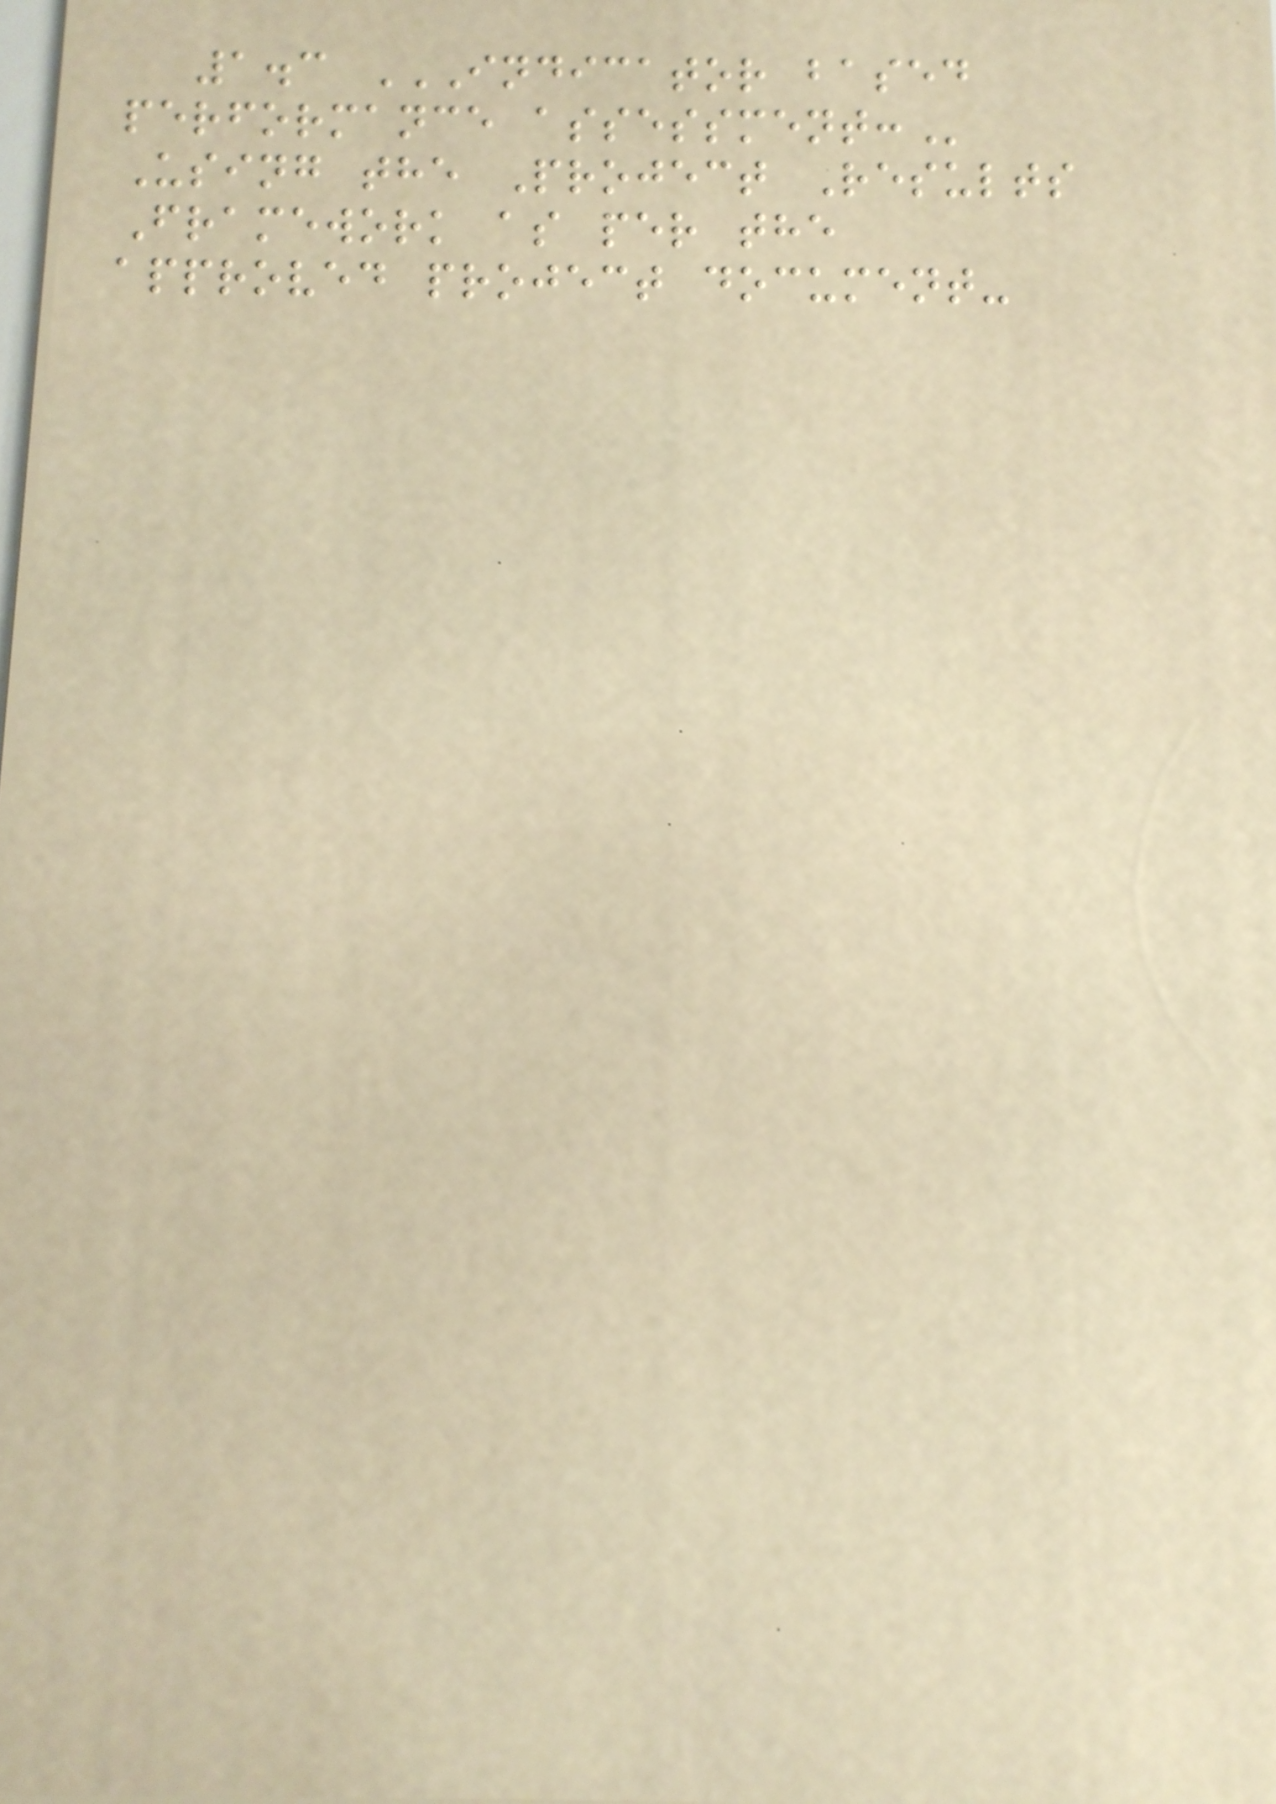1.3 INDICATOR BASED
PERFORMANCE ASSESSMENT:
Using the Project Results
Framework as per the
approved project document-
